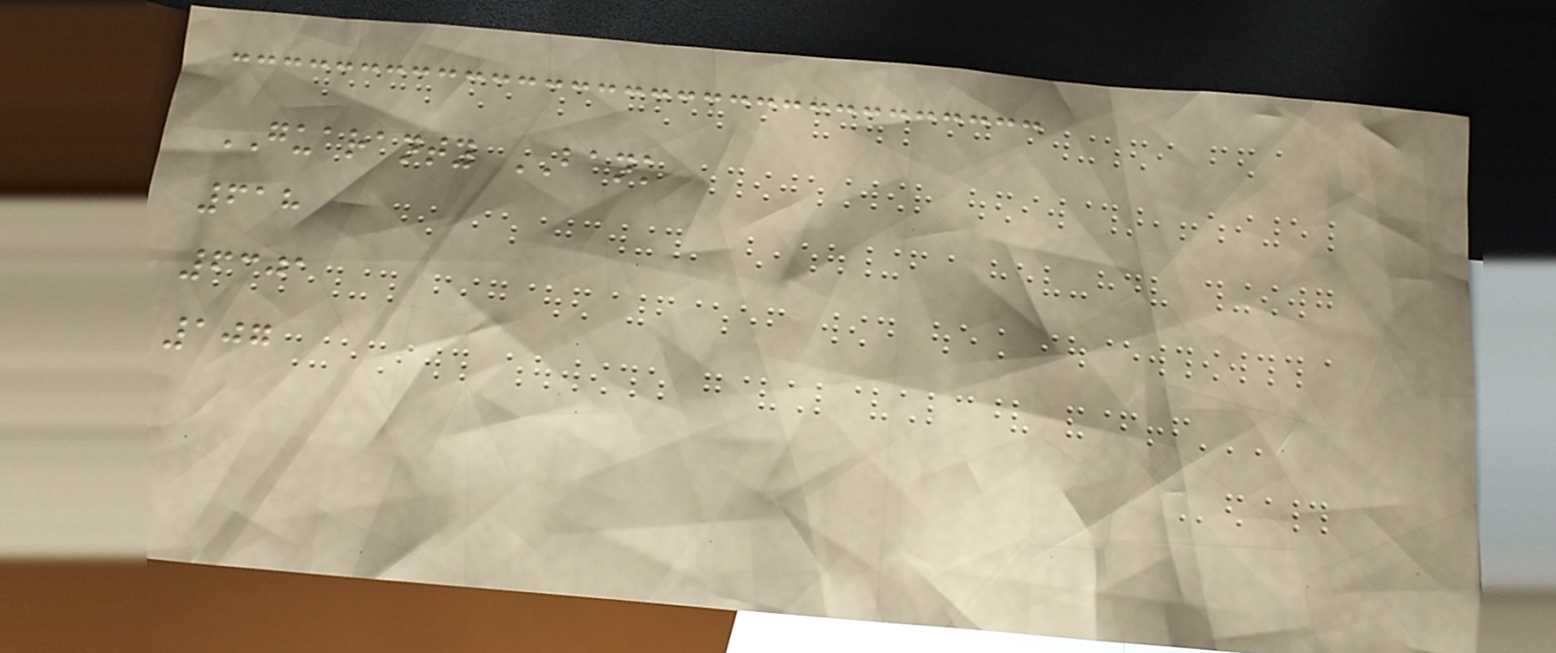GUARANTY BANK
618
6301
107
